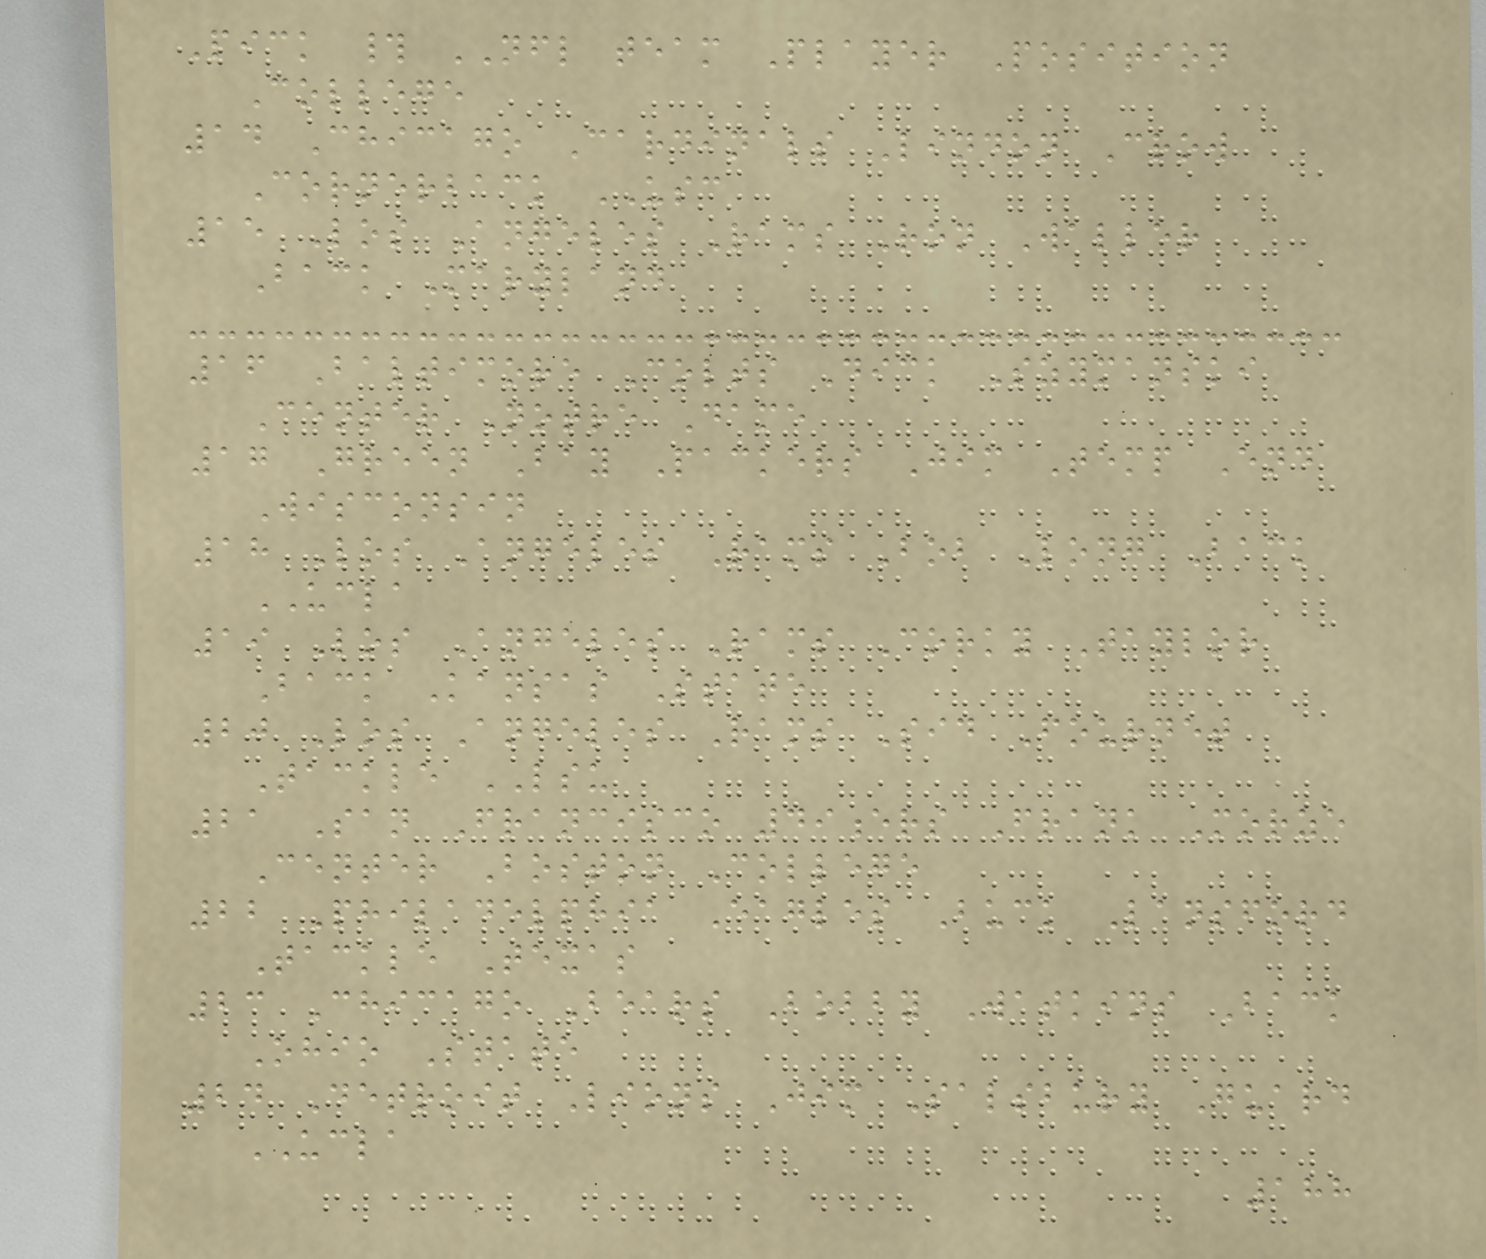Pick # NFL team Player Position
College
14 Chicago Cardinals Lindon Crow
Cornerback USC
15 Los Angeles Rams Ron Waller
Back Maryland
16 Baltimore Colts Dick Szymanski
Center Notre Dame
17 Green Bay Packers Jim Temp End
Wisconsin
18 Los Angeles Rams Bob Long Back
UCLA
19 Los Angeles Rams Corky Taylor
Back Kansas State
20 Los Angeles Rams Sid Fournet
Tackle LSU
21 San Francisco 49ers Frank Morze
Center Boston College
22 Philadelphia Eagles Buck Lansford
Tackle Texas
23 Chicago Bears Bobby Watkins Back
Ohio State
24 Detroit Lions Jim Salsbury Guard
UCLA
188
